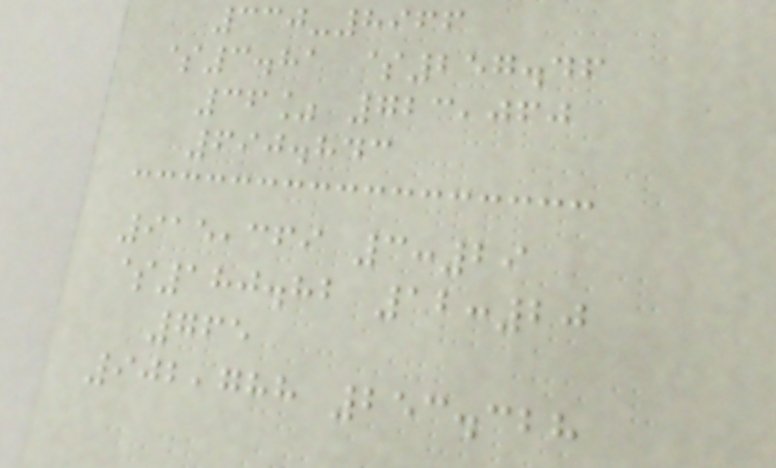330-8966
$3.81 $257.46
36% 723,060
690.843
915,369 3:29
$180.82 12:20
765
902,788 253.328
